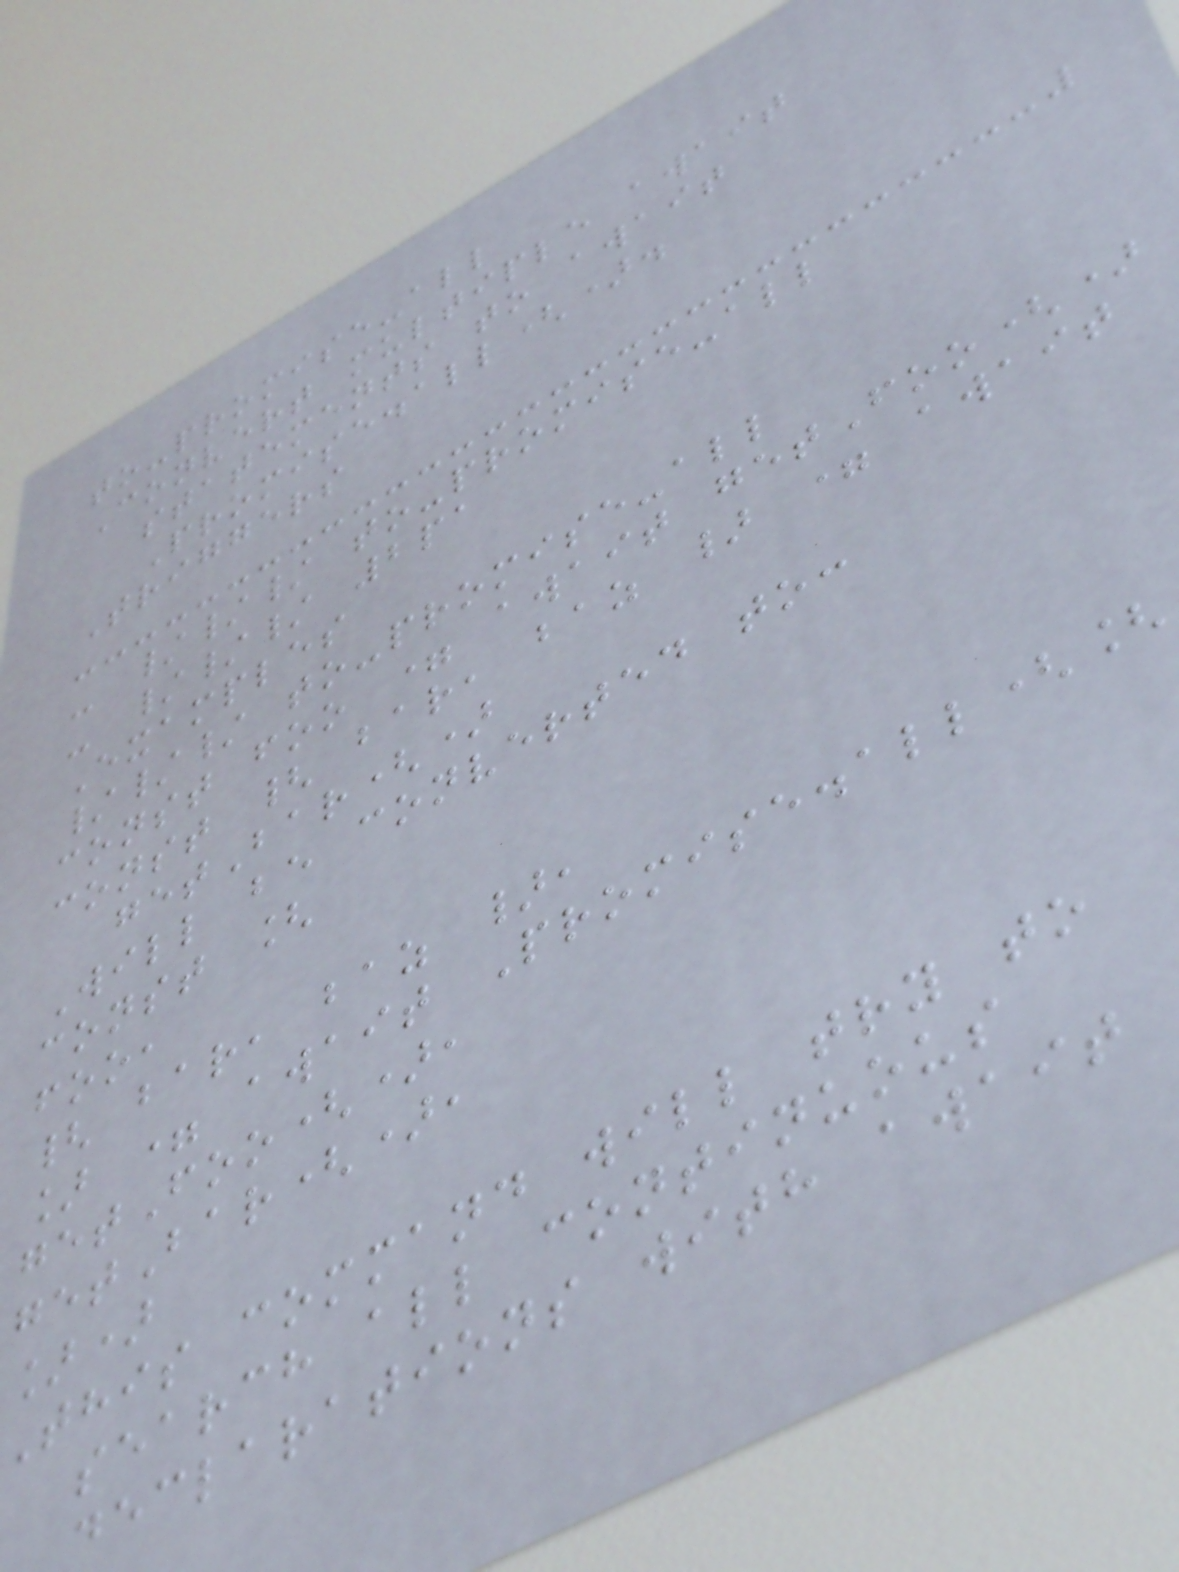to-promise-all
Convert multiple await
statements to await
Promise.all().
Triggers
- /// to-promise-all
- /// 2pa
Examples
/// to-promise-all
const foo = await getFoo()
const { bar, baz } = await
getBar()
Will be converted to:
const [
foo,
{ bar, baz },
] = await Promise.all([
getFoo(),
getBar(),
])
This command will try to
search all continuous
declarations with await
